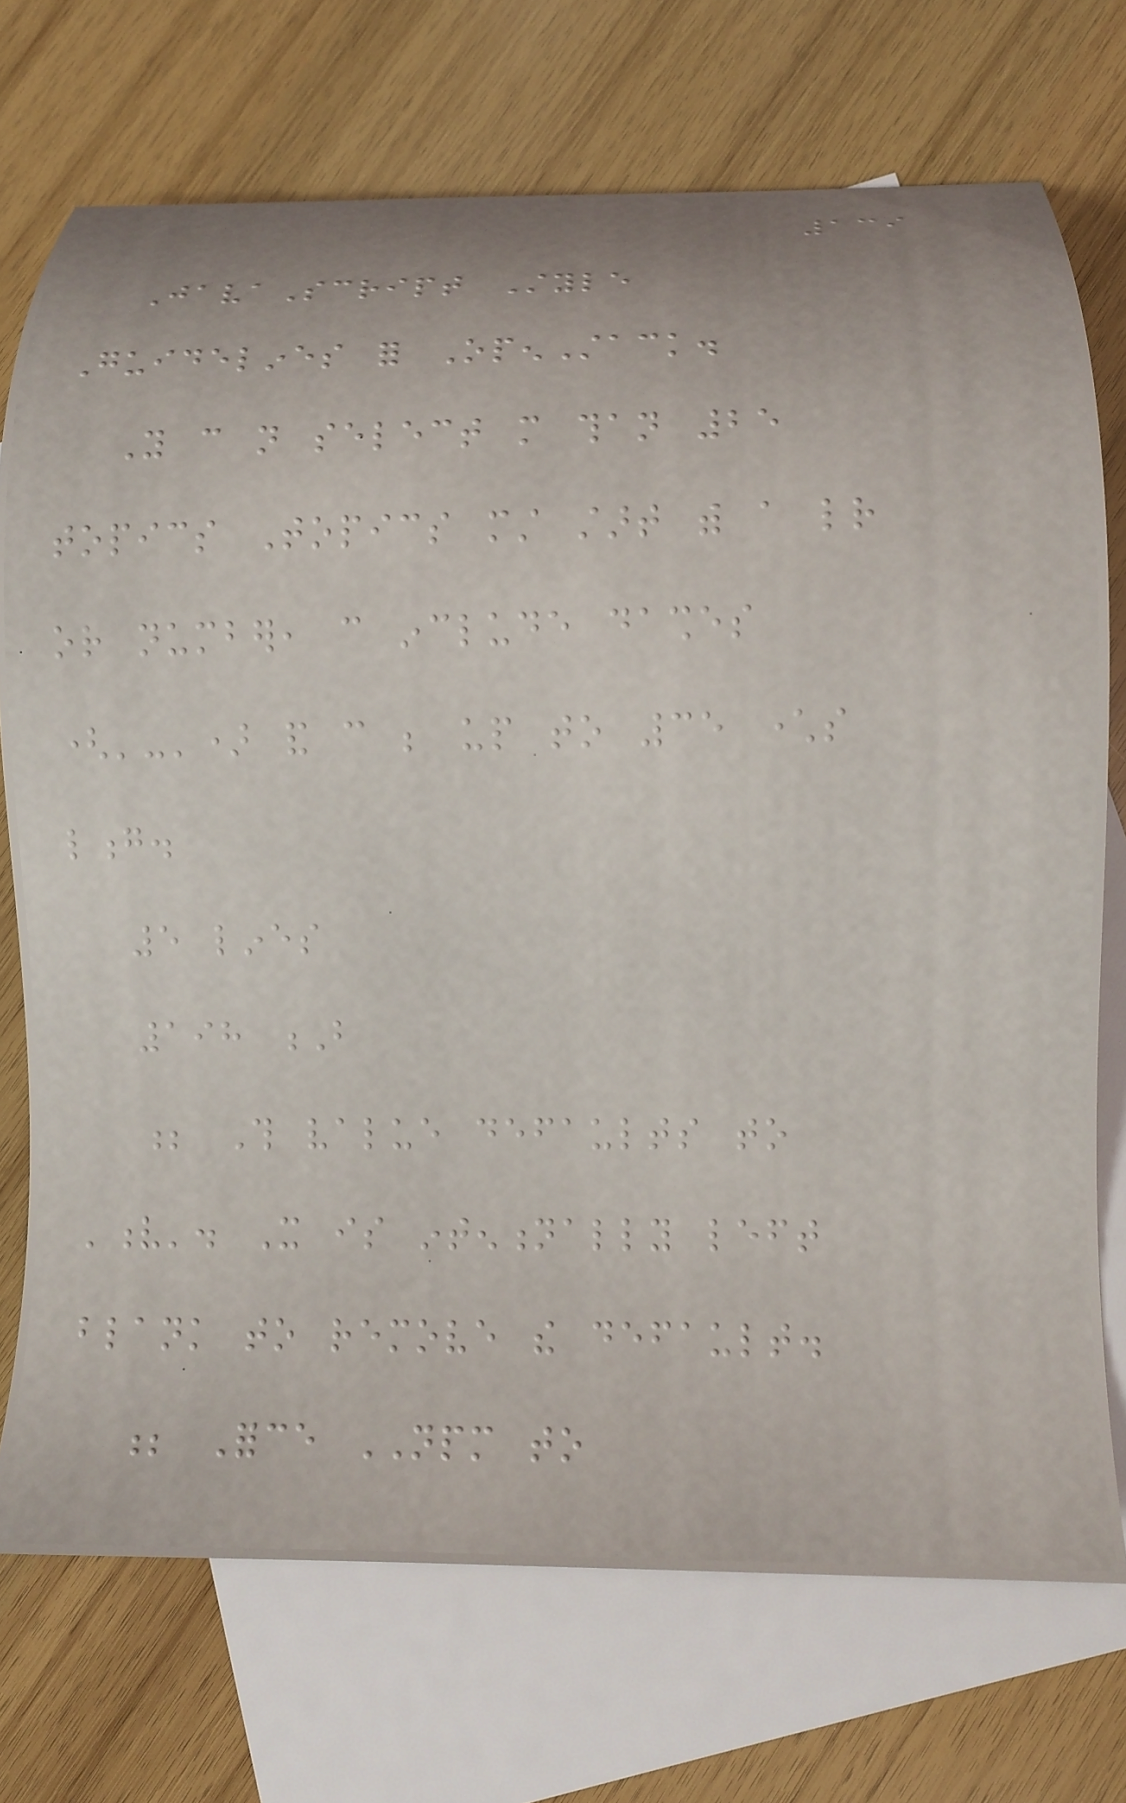139
JavaScript Style
Guidelines for OpenStack.
You can not select more than 25
topics Topics must start with a letter
or number, can include dashes
('-') and can be up to 35 characters
long.
5 lines
198 B
; This value defaults to
'v'. It is intentionally left
blank to remove the default.
; Force NPM to
